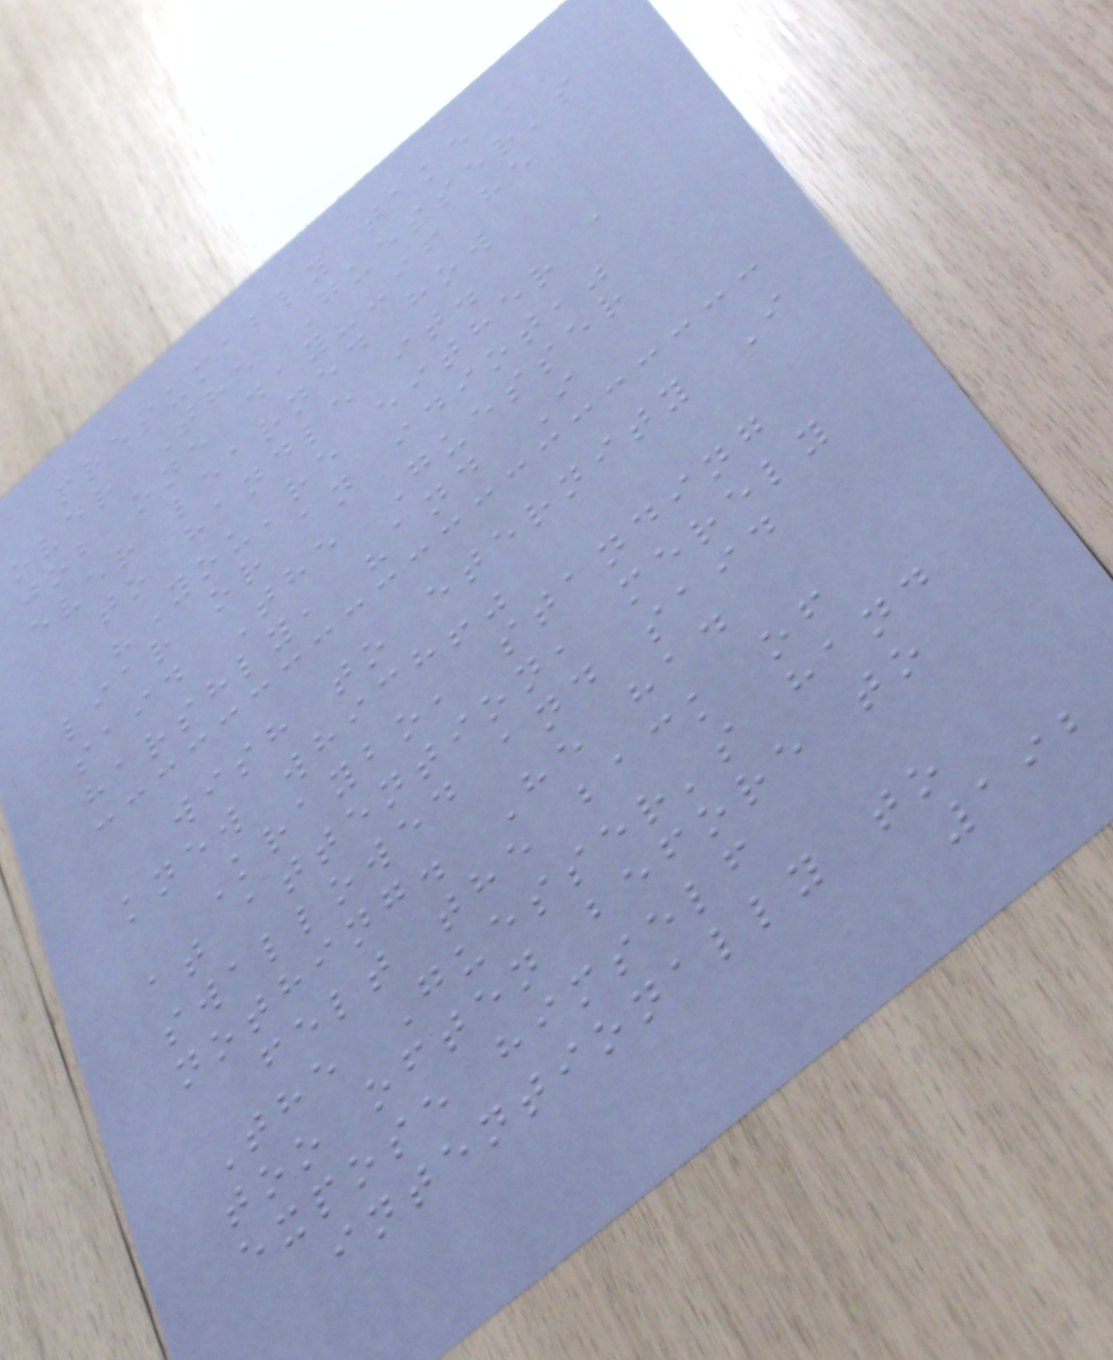presumably take
over The Guesser's
job one day--if he
ever learned how
to handle it.
"You're either a
liar or an idiot,"
said The Guesser
harshly, "and I
wish to eternity I
knew which!"
Kraybo, standing
at attention, merely
swallowed and said
nothing. He had
felt the back of
The Guesser's hand
too often before to
expose himself
intentionally to
192
